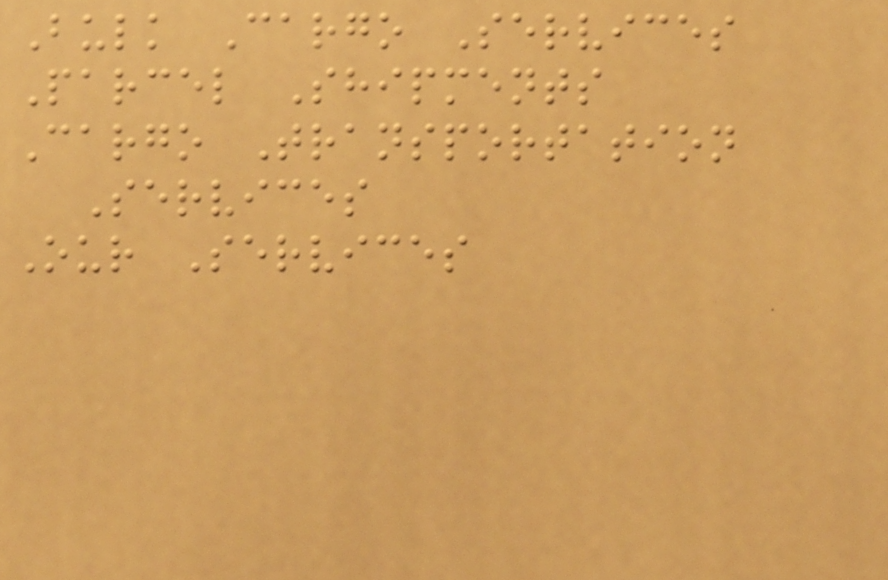Bulk Cargo Services
Parcel Shipments
Cargo Transportation
Services
Our Services
